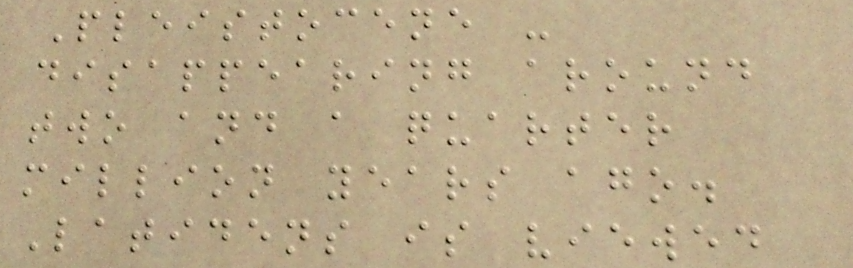Pleistocene -
disappearing around
two and a quarter
million years ago.
Latidens is viewed
